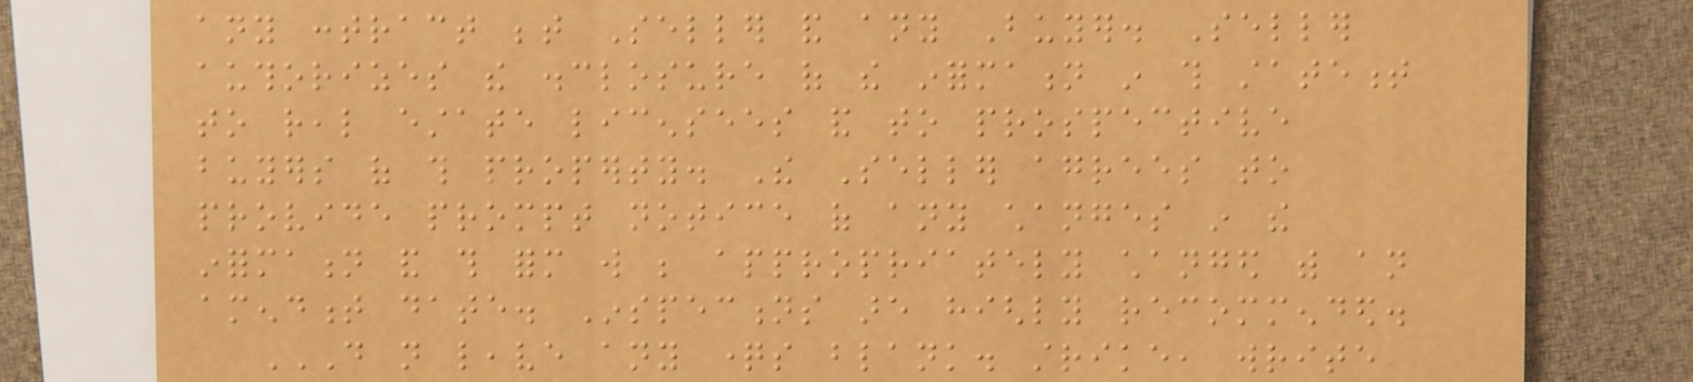any contract between Seller and any Buyer. Seller
authorizes the disclosure of the information in this statement
to real estate licensees and to prospective
buyers of this property. The Seller agrees to
provide prompt notice of any changes in the
information and this form will be appropriately changed with an
amendment date. Inspections are highly recommended.
DO NOT LEAVE ANY QUESTIONS BLANK. STRIKE, WRITE
